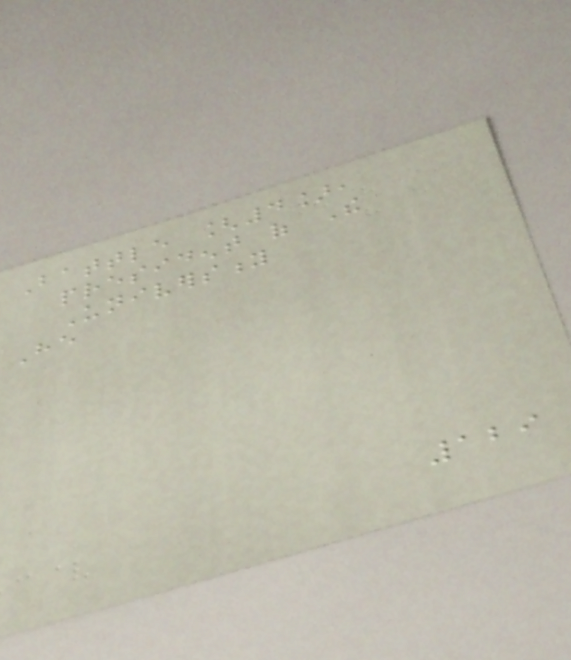Battle [4],
president of The
University
He
129
